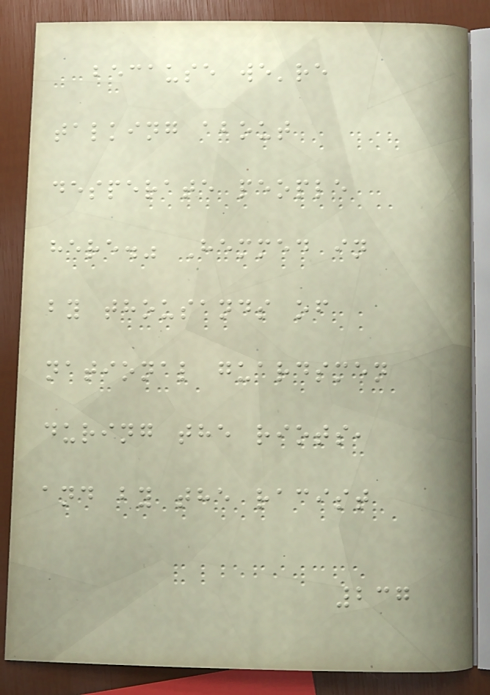because we're
talking about
desperate people
here." Hemmed in
by thousands of
national guardsmen
during the riots,
and by the racist
237
